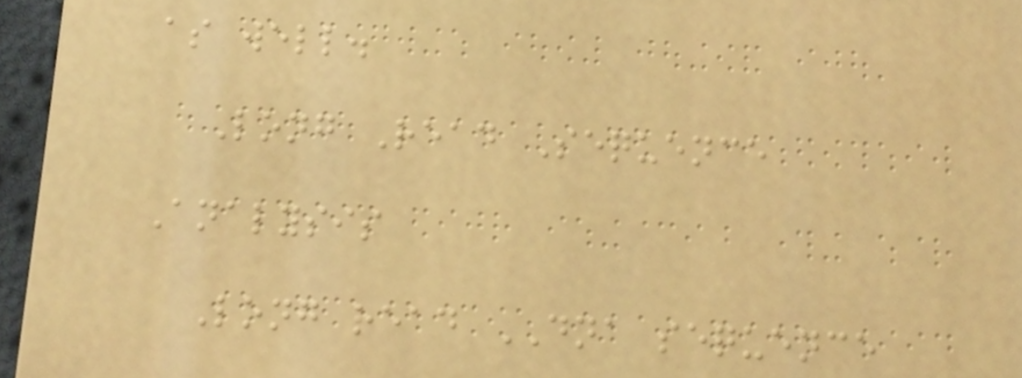as well.
Long Read Sequence
Analysis
Long read DNA sequence
